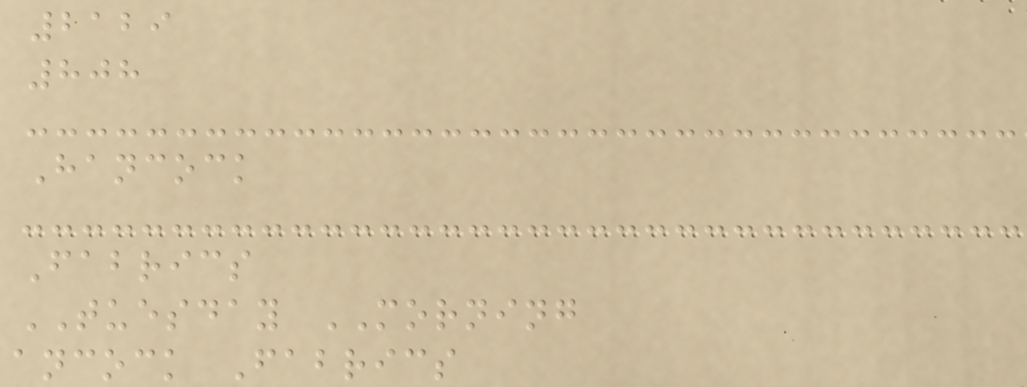2129
808
Hancock
Fabrics
TUESDAY MORNING
ancock Fabrics
